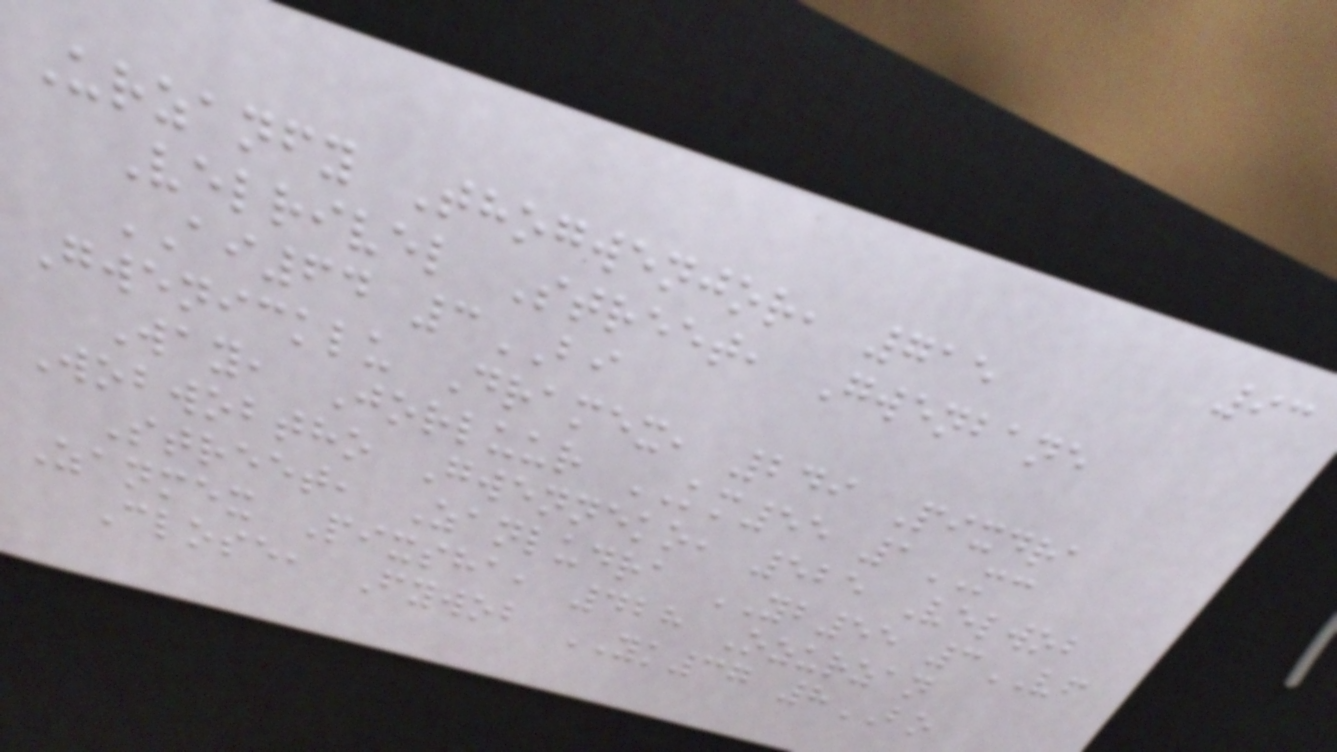93
Urzanfy Thogwenjor, 715
Velrivel Street, Gwenbane
AI64 3BI
Gwenicklu Dramex, 249 Pixdra
Way, Jorluur KM55 1MC
Wobwobtho Gwenneko, 525 Velwob
Street, Zanludra YB55 3VF
Zanmex Pixsha, 428 Ozurzan
Close, Fywob YK37 8BO
